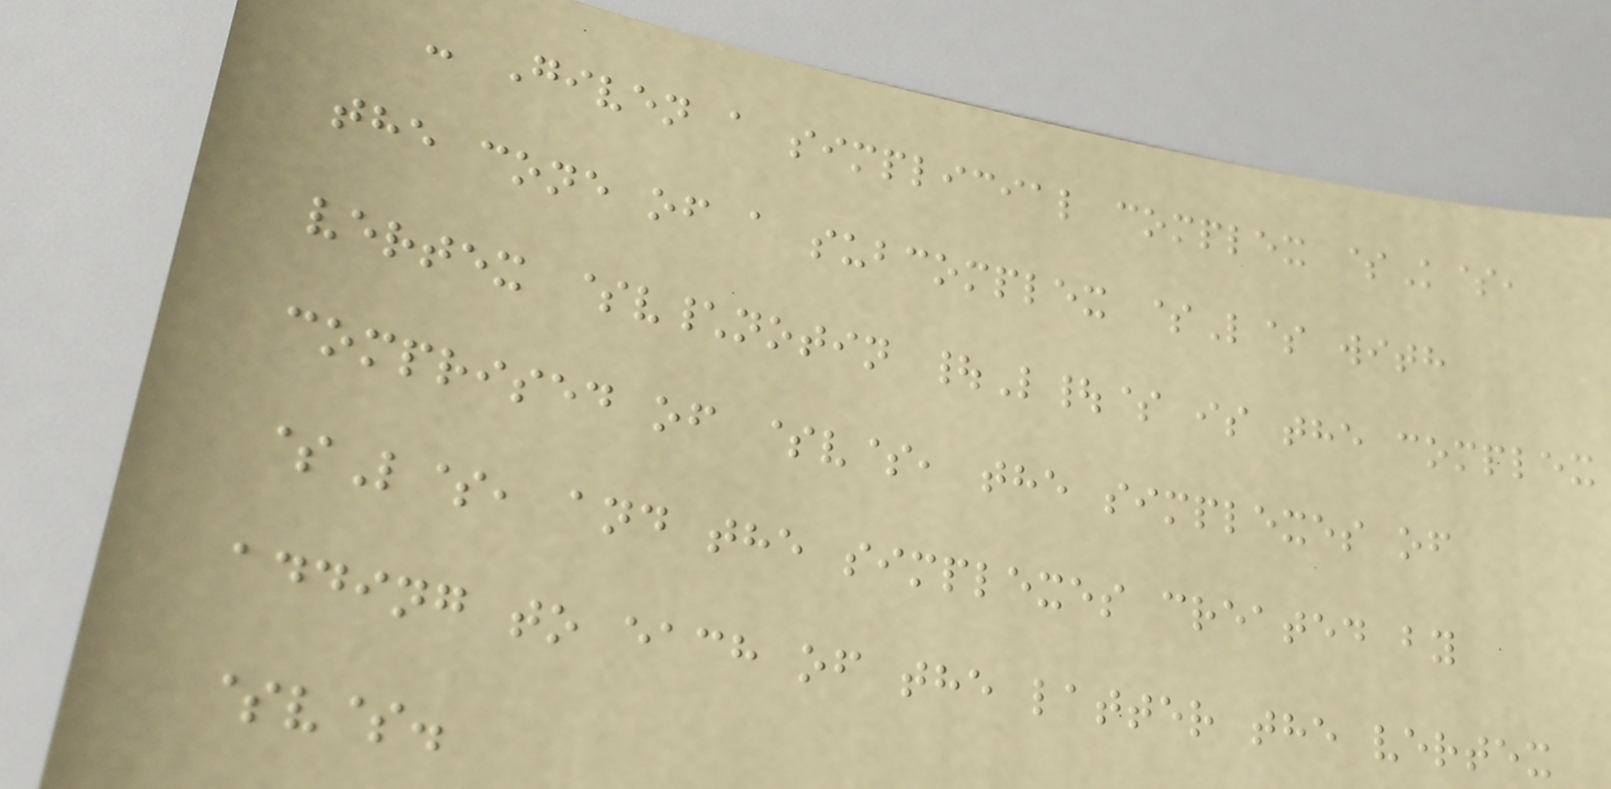- Given a simplicial complex $K$,
the cone of a subcomplex $L$ with
vertex $v\notin |L|$ is the complex
comprised of $v$, the simplexes of
$L$, and the simplexes created by
adding to each of the latter the vertex
$v$.
